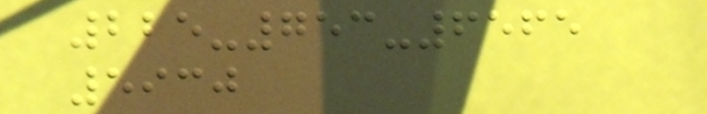225-753-6565
5930
